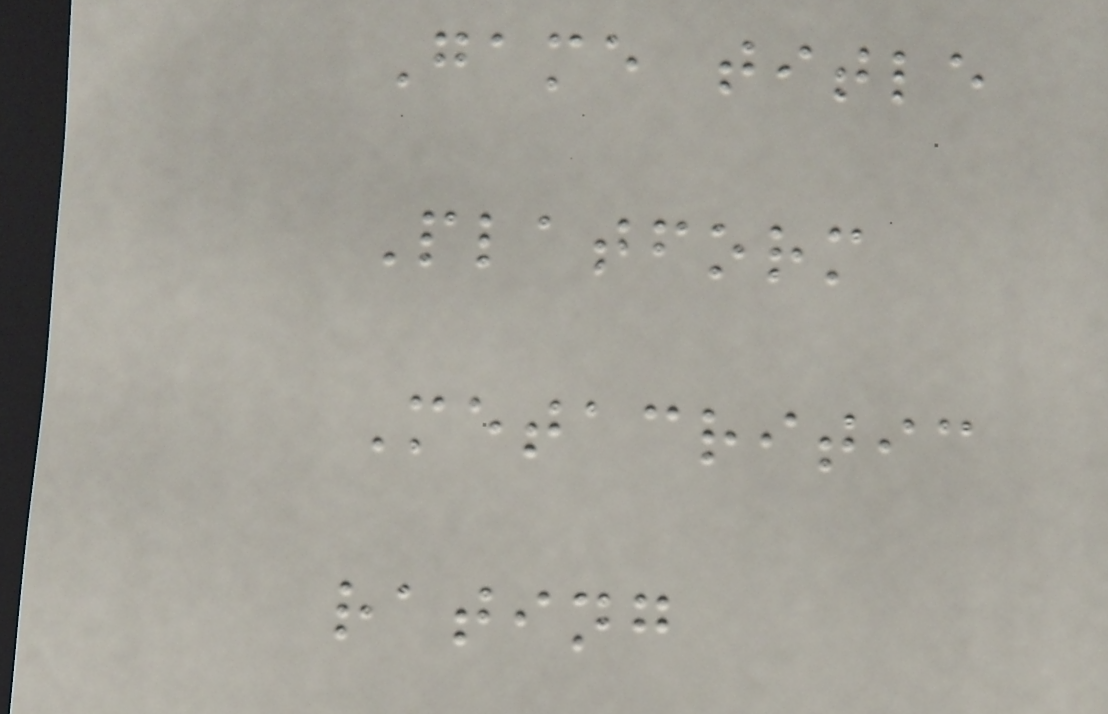Game title
Platform
Metacritic
rating
